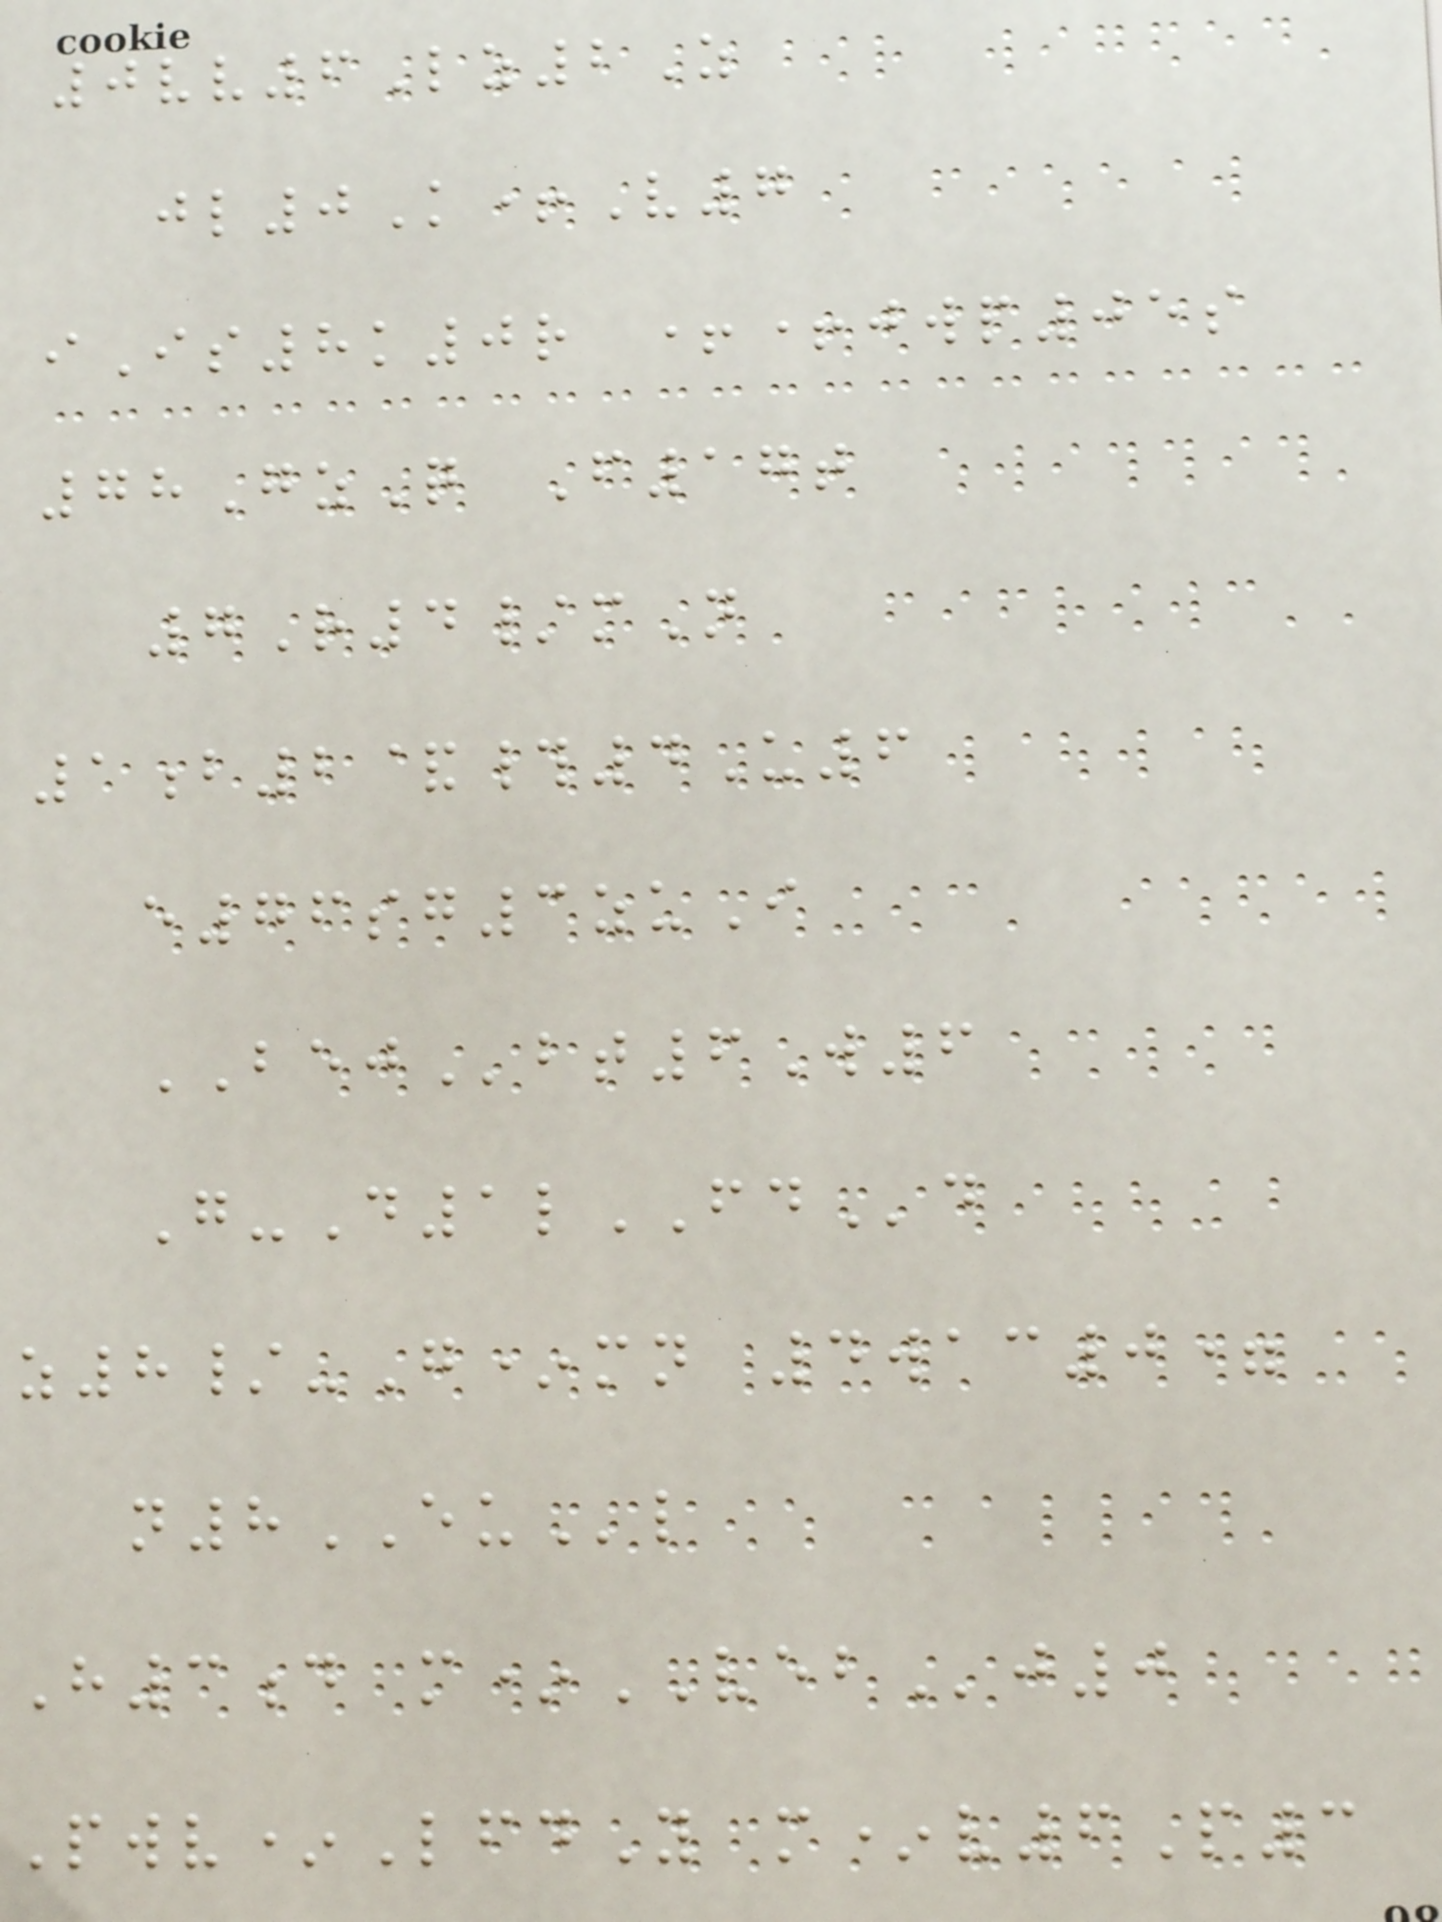0vv6Lz2Z
jl0K+V7
iIs8k0r ++jwp05s
78GzQ F17t
7R4/mN
1b2&#4U6
e76sg3zuI
BEJbt6W6
G-D1lFDd
z8/-G*mn 4wac0=
n8EUl
H3d m*VEBj0
Pwv*LfdY m*v6P3
